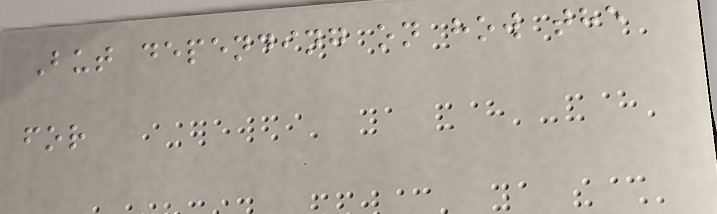But depending on how the
for
